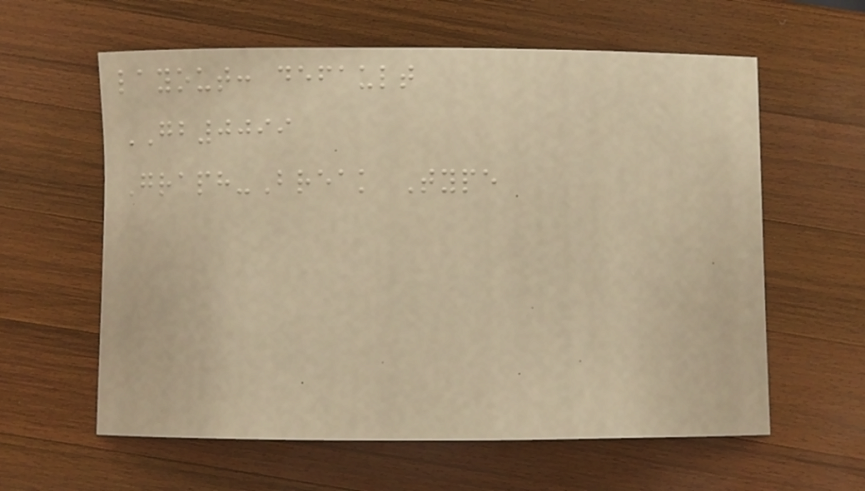layout: default
GB0099
Graph-Break Type
